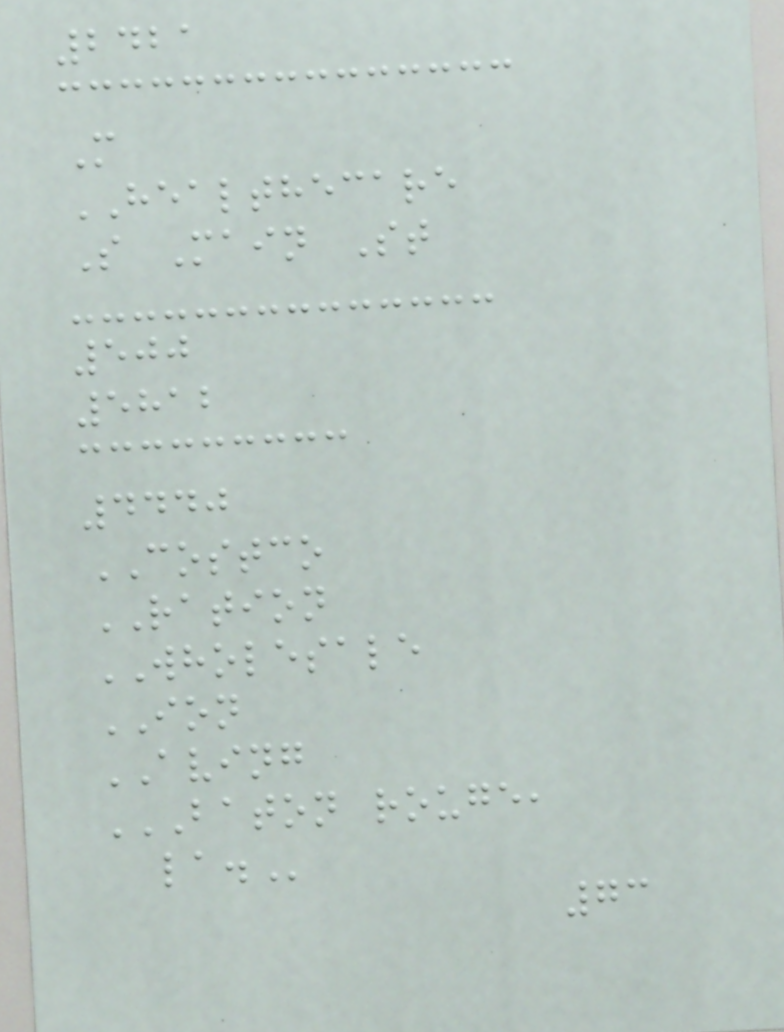2421
M
HEALTHECARE
S Main St
500
5812
4440
COSTCO
RATION
WHOLESALE
ION
AVING
BATON ROUGE,
LA.
73
